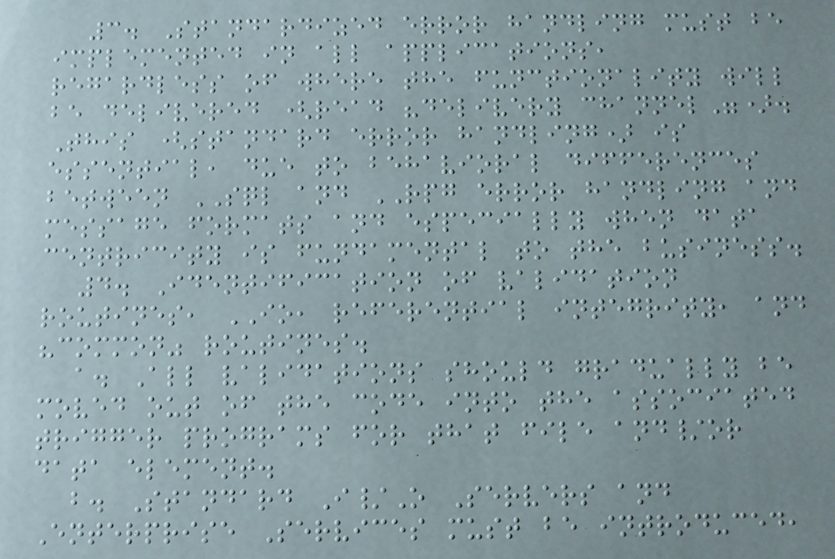3. Standardized error handling must be
implemented in all applications,
regardless of where the functionality will
be delivered (read "delivery channel").
This (standard error handling) is
essential, due to behavioral differences
between SQL and RPG error handling and
message formats and especially when data
centricity is fundamental to the business.
4. Identification of validation
routines, IO, referential integrity, and
"common" routines.
a. All validations should gradually be
moved out of the code into the associated
trigger programs for that file and/or
data element.
b. Standard I/O Servers and
Enterprise Services must be introduced,
